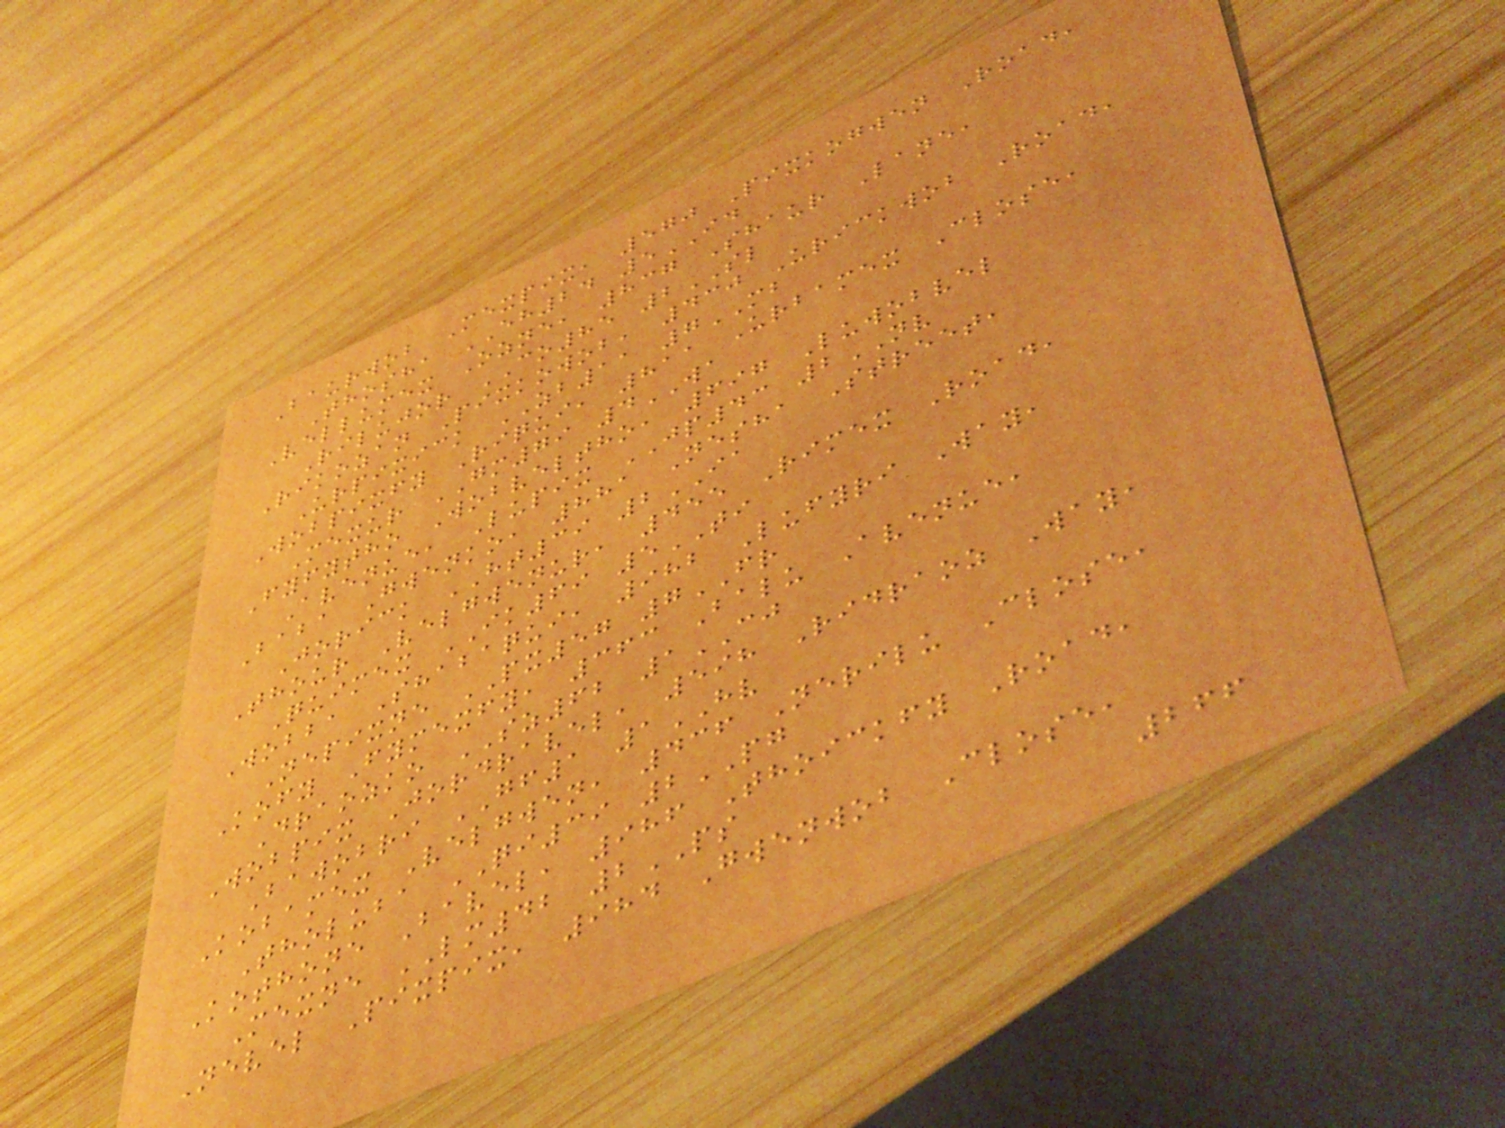Baurwob Mexpix, 570 Pixkogwen Road,
Thosha EH24 5ID
Vellumex Ozne, 837 Shaur Lane,
Rilujor CO85 2SL
Rikozan Pixkowob, 430 Urickwob Road,
Urpixick ZB11 7MB
Wobpixfy Riqui, 811 Urbamex Close,
Mexur GM79 4WA
Fyfytho Wobveltho, 697 Luwobvel
Avenue, Lupix JP43 2NV
Baba Gwenko, 881 Nesha Street,
Jorick HT39 2IA
Thour Velgwenur, 455 Rimex Road,
Quimex IK69 5TI
Wobba Shabaqui, 982 Lufyri Way,
Nepixne PX57 7FR
Kofy Fymexfy, 363 Balu Avenue,
Draozko SZ62 1CJ
Wobpix Jordravel, 598 Ridraoz Way,
Bawobri GF1 1HV
Kobamex Velgwen, 436 Nerilu Close,
Tholuba QI39 2PG
Kothone Bavel, 986 Thoickfy Road,
Mexne LM42 2PS
Nevel Pixpix, 984 Gwenwob Close,
266
